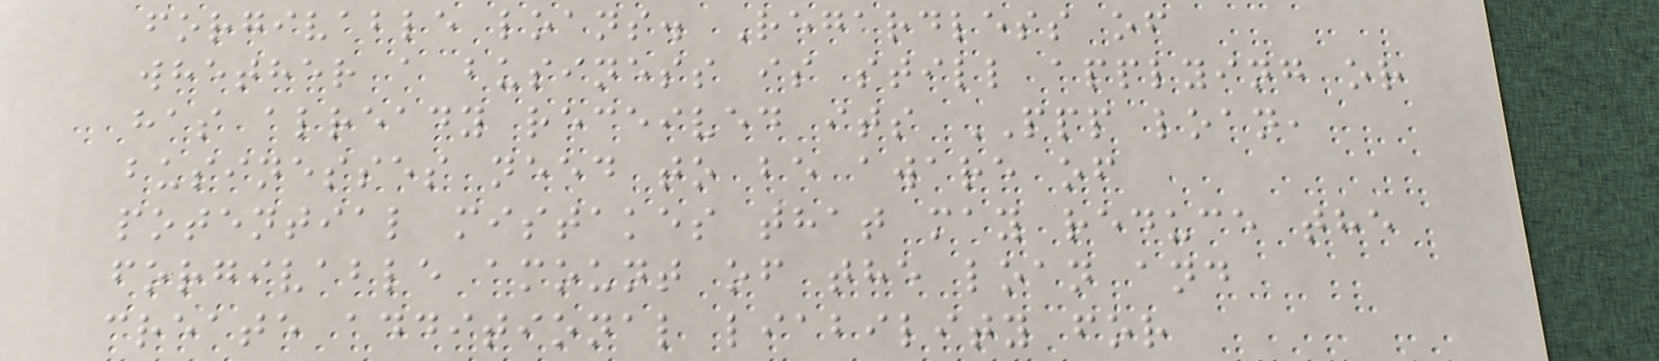forgivable loans. Regardless of
whether a business is still applying or
has already received its PPP loan,
businesses need to be aware of
potential mistakes that may reduce the
forgivable amount of the loan and
create additional liability for
